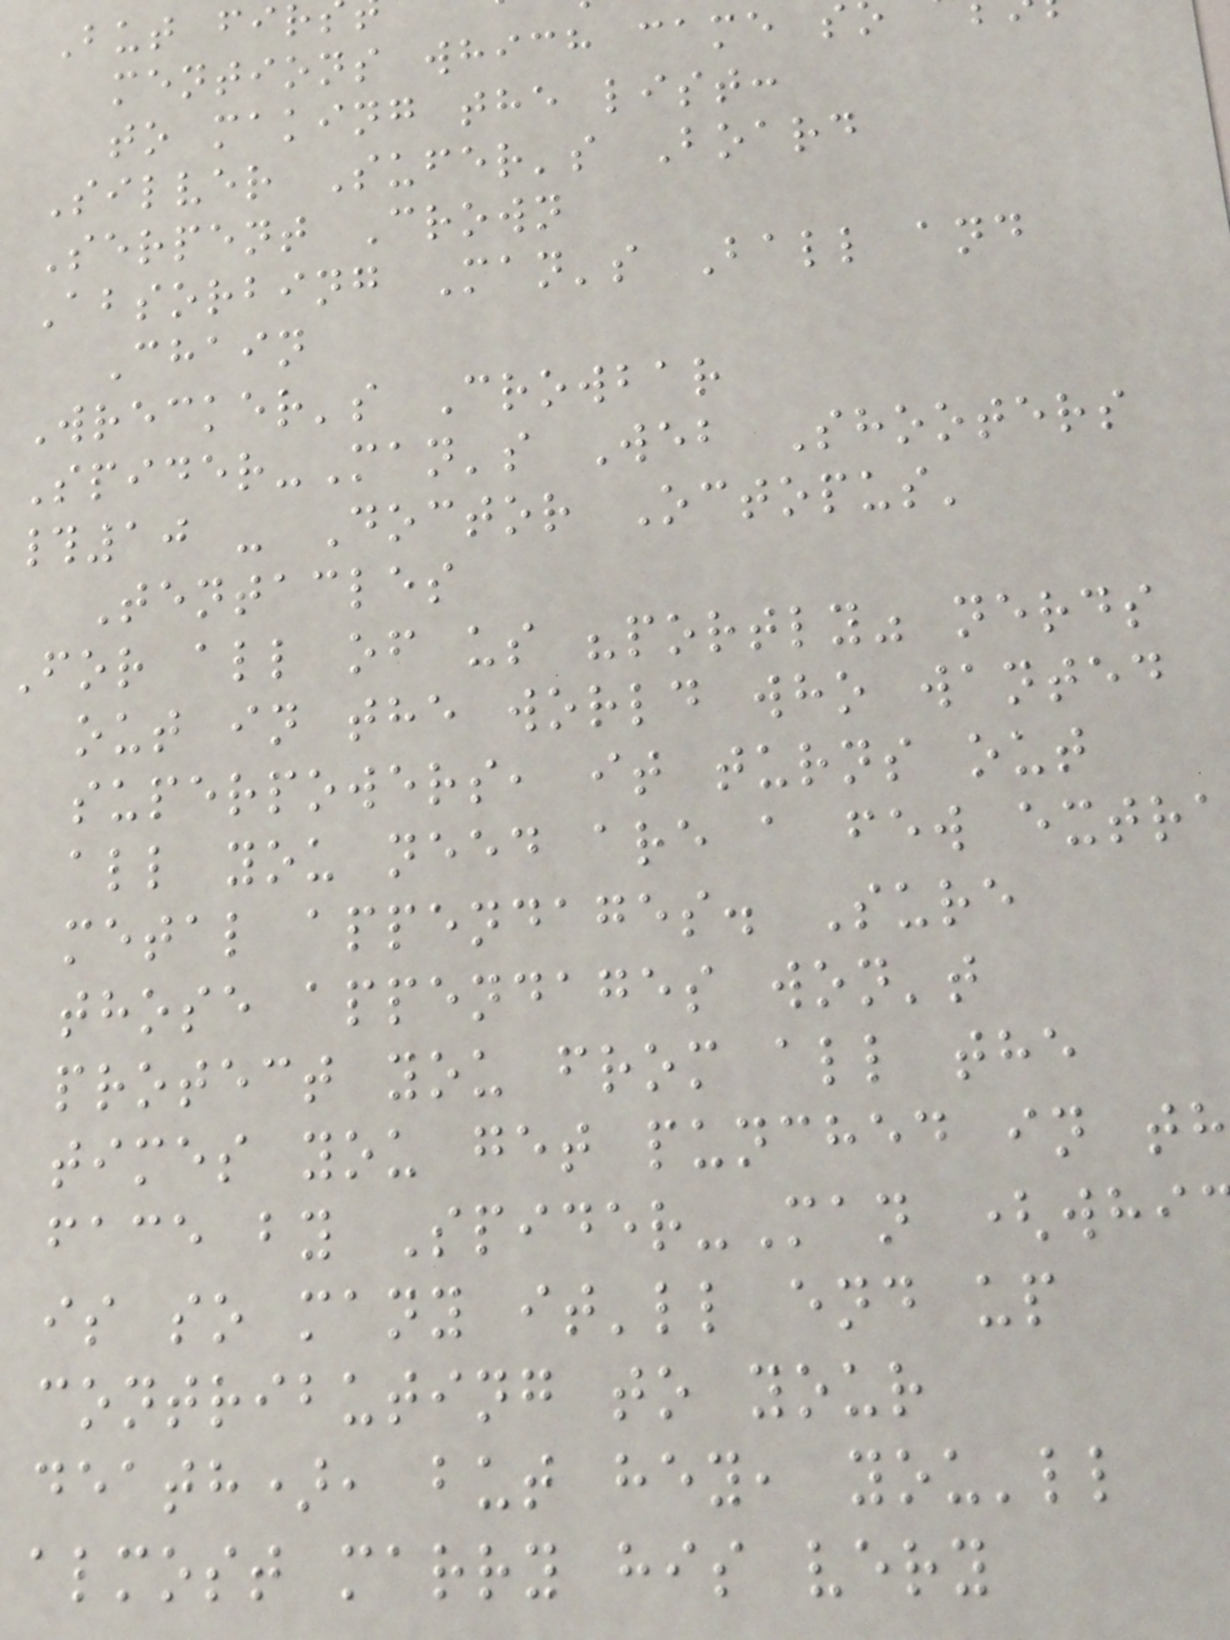But fir
mentions which came s
to making the list:
Silver Sufer's Board
Serpent Crown
Absorbing Man's Ball and
Chain
Wrecker's Crowbar
Spider-Man's Web Shooters
#10 - Doctor Octopus'
Tentacles
For all of us "portly" nerds
out in the world who wanted
superpowers, it turns out
all you need are a few extra
metal appendages. Sure
those appendages won't
protect you from all the
times you get punched in th
face by Spider-Man (whi
is so many it'll end up
contributing to your
death), but hey, you'll
almost marry his very
